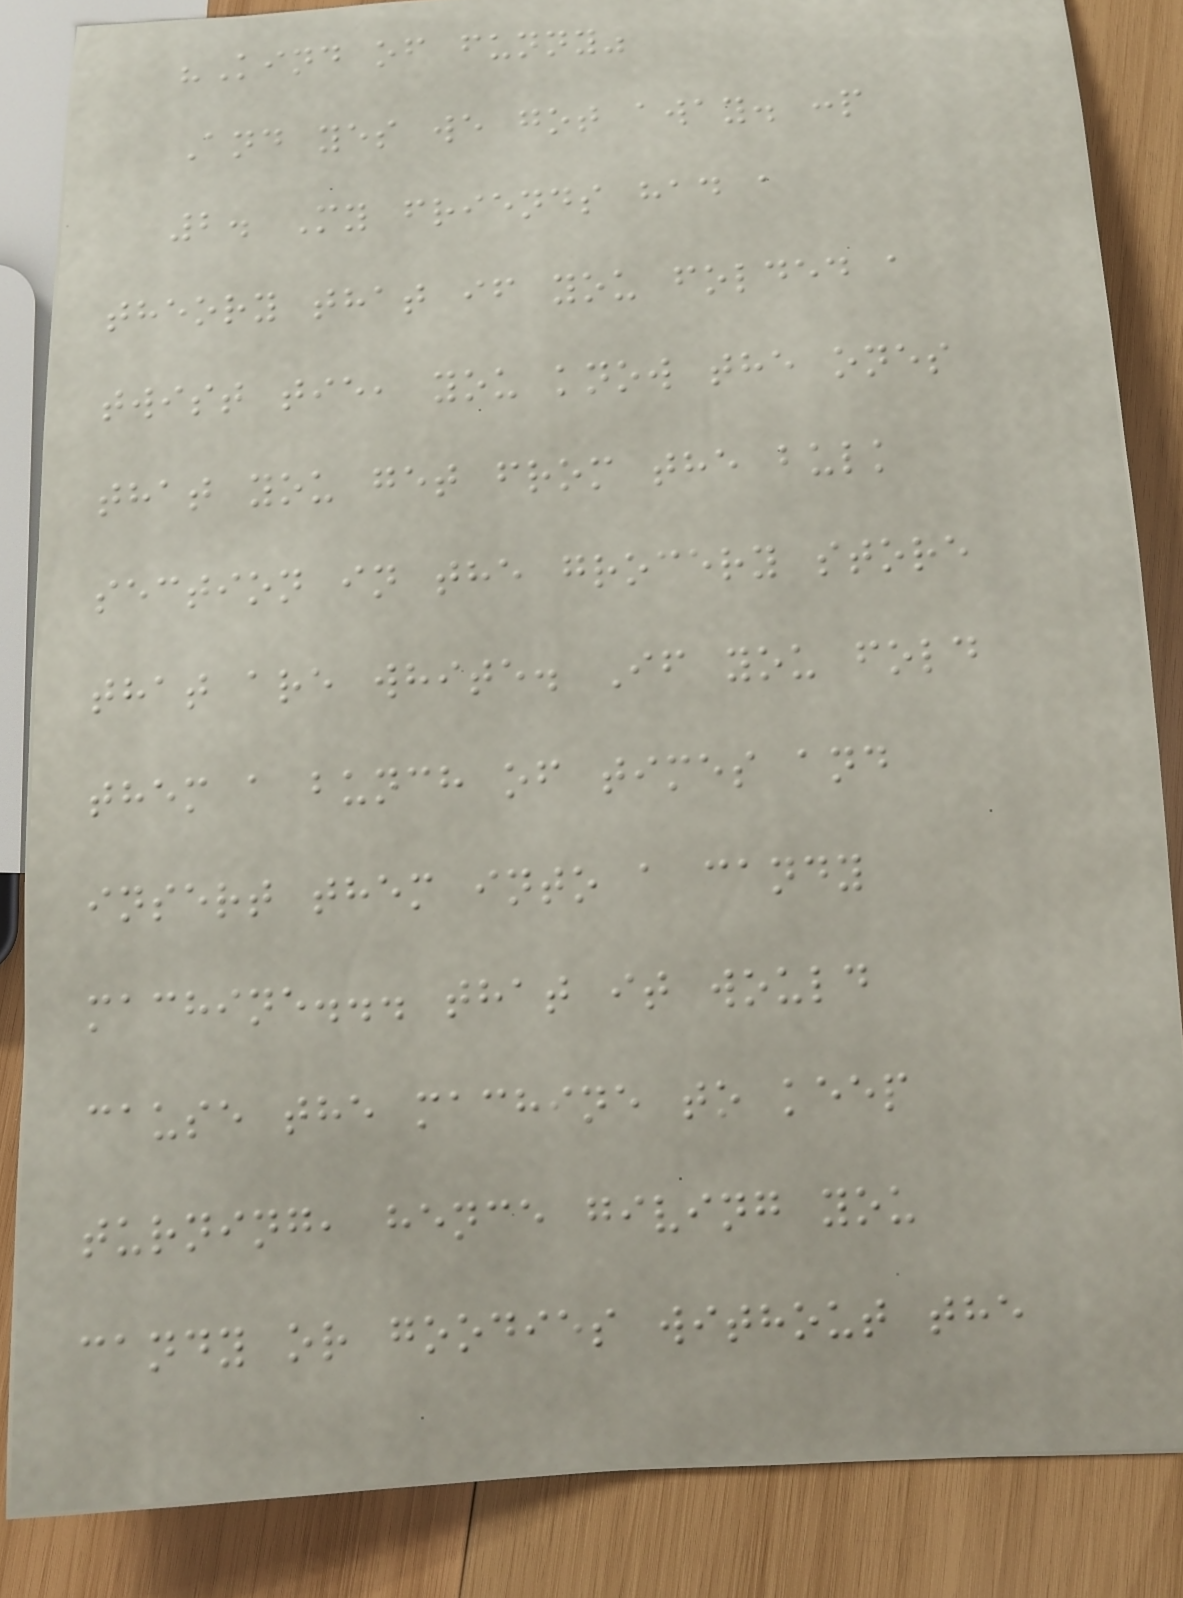"Kind of funny"
And yes we got away. :p
2. My friends had a
theory that if you folded a
twist tie, you know the ones
that you get from the bulk
section in the grocery store
that are white. If you fold
them a bunch of times and
insert them into a candy
machine... that it would
cause the machine to keep
turning, hence giving you
candy or goodies without the
